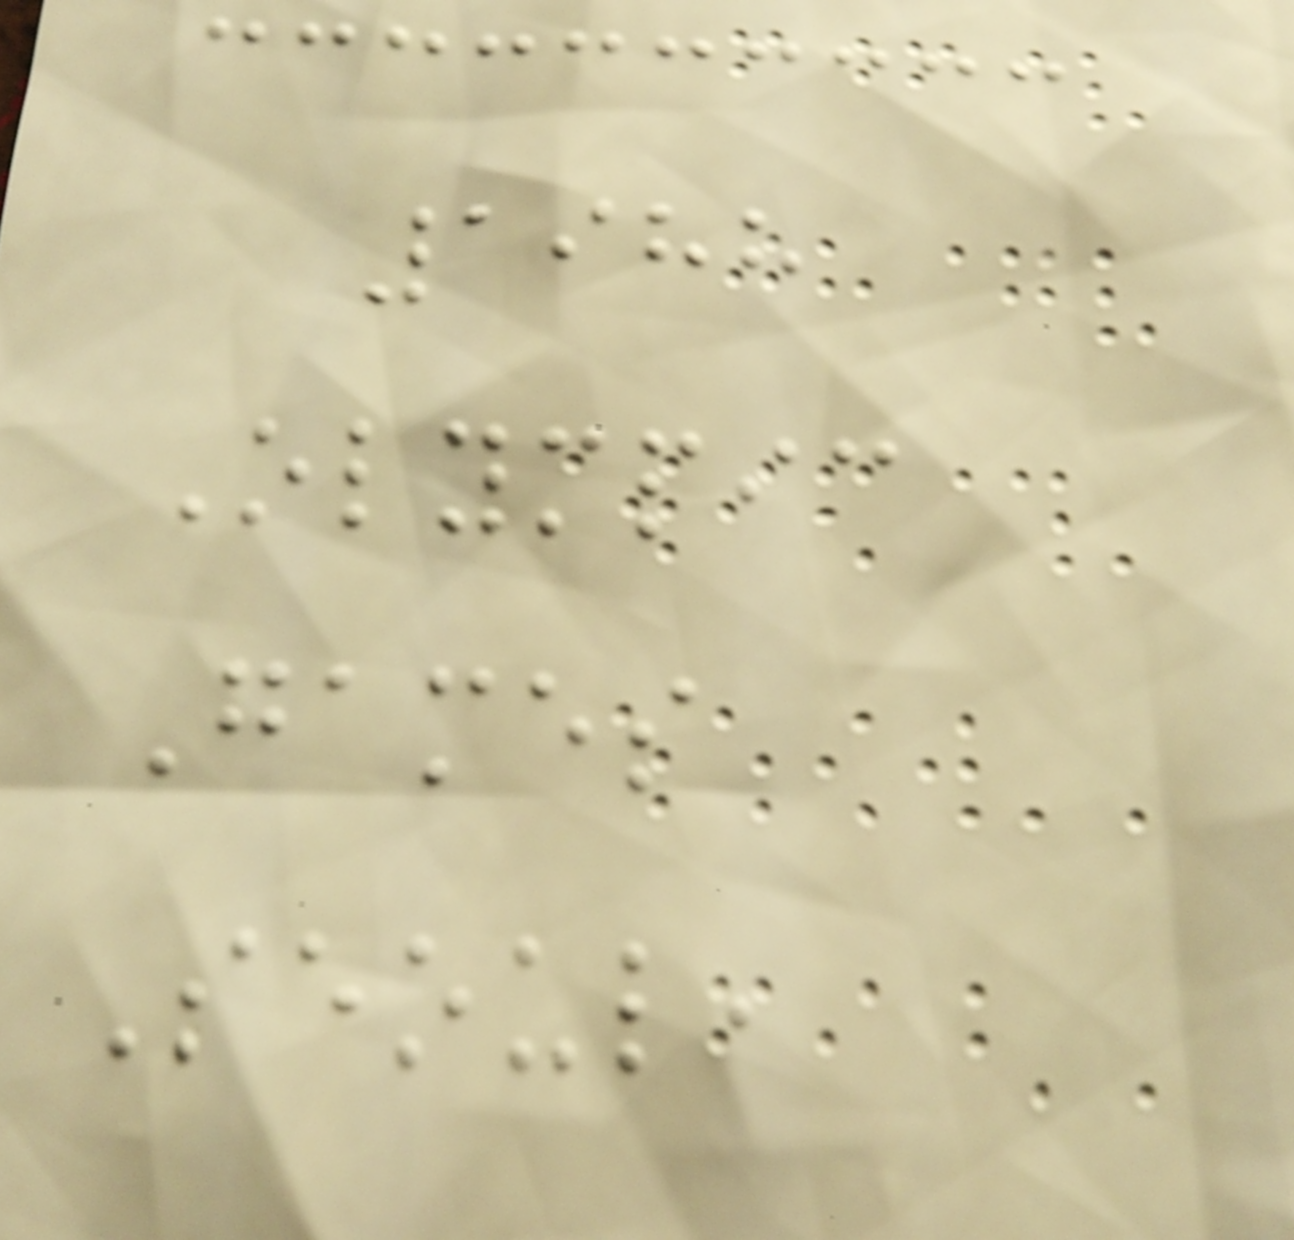1988
Olympic
Games
Seoul,
